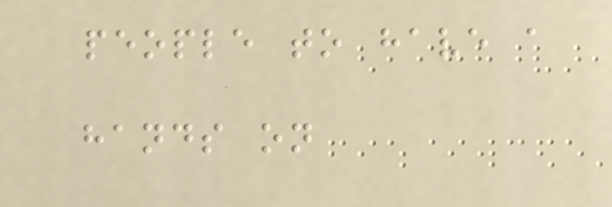people to have a
hands on
